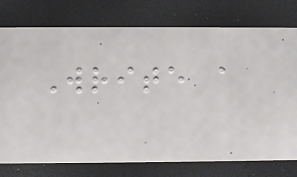Write a
